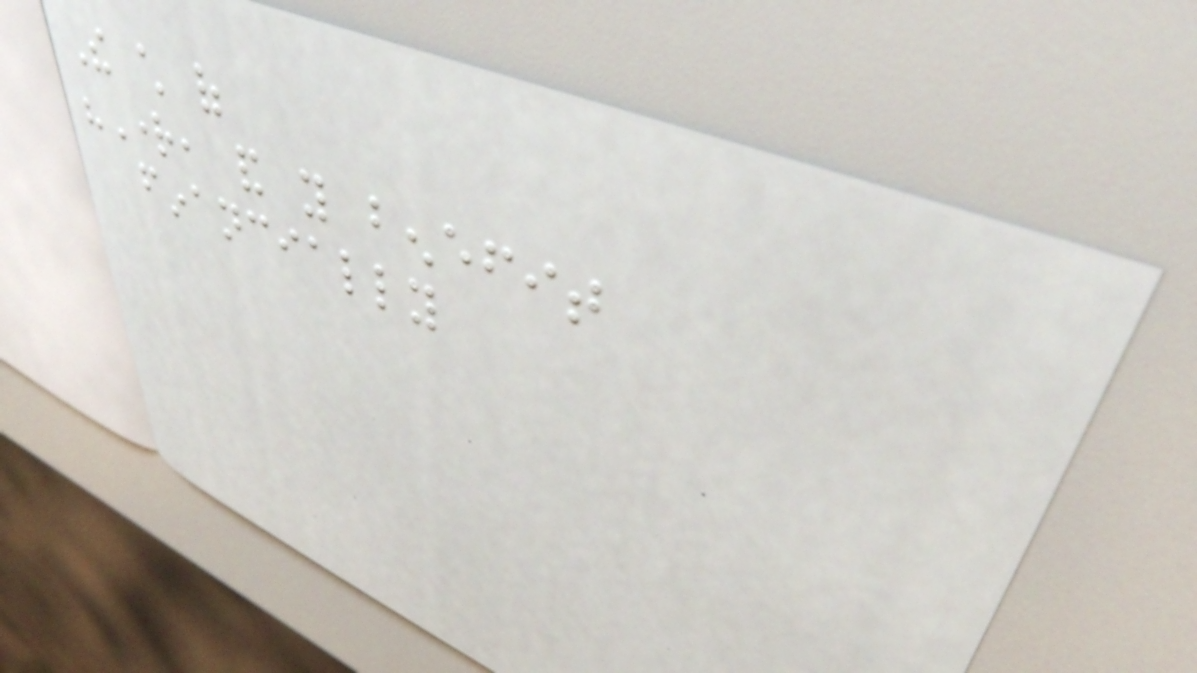The child of
"Right, and you benefit
financially
